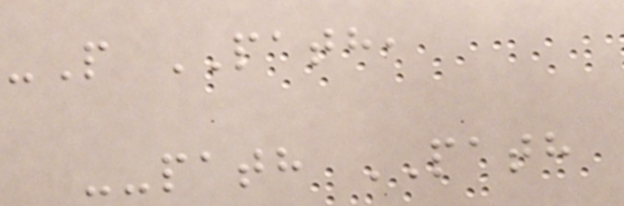-P PATH,
--path PATH
